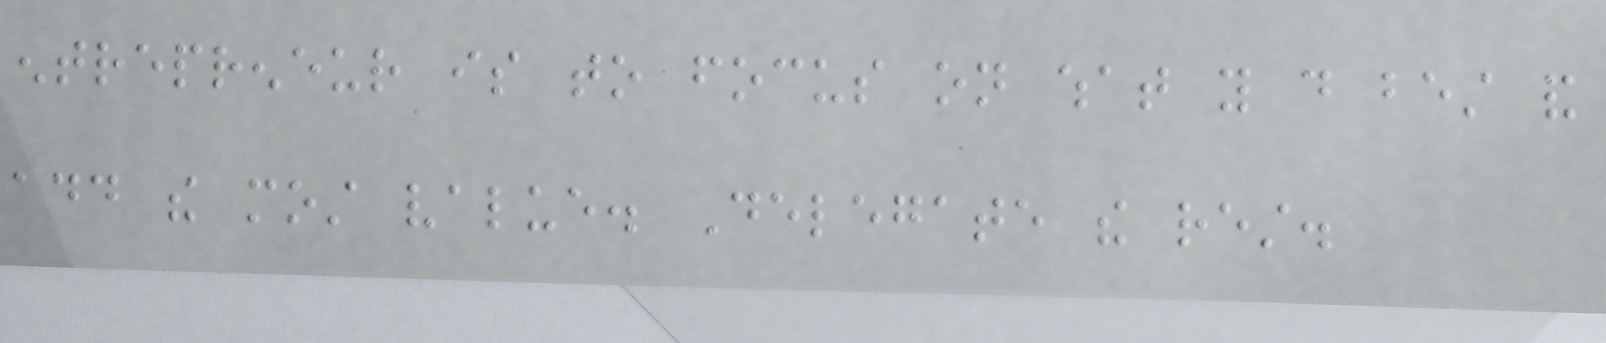entrepreneur is to focus on what you do best and
add the most value. Delegate the rest.
